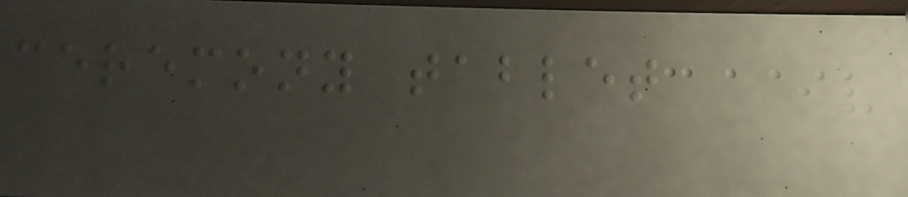ceremony tablet
